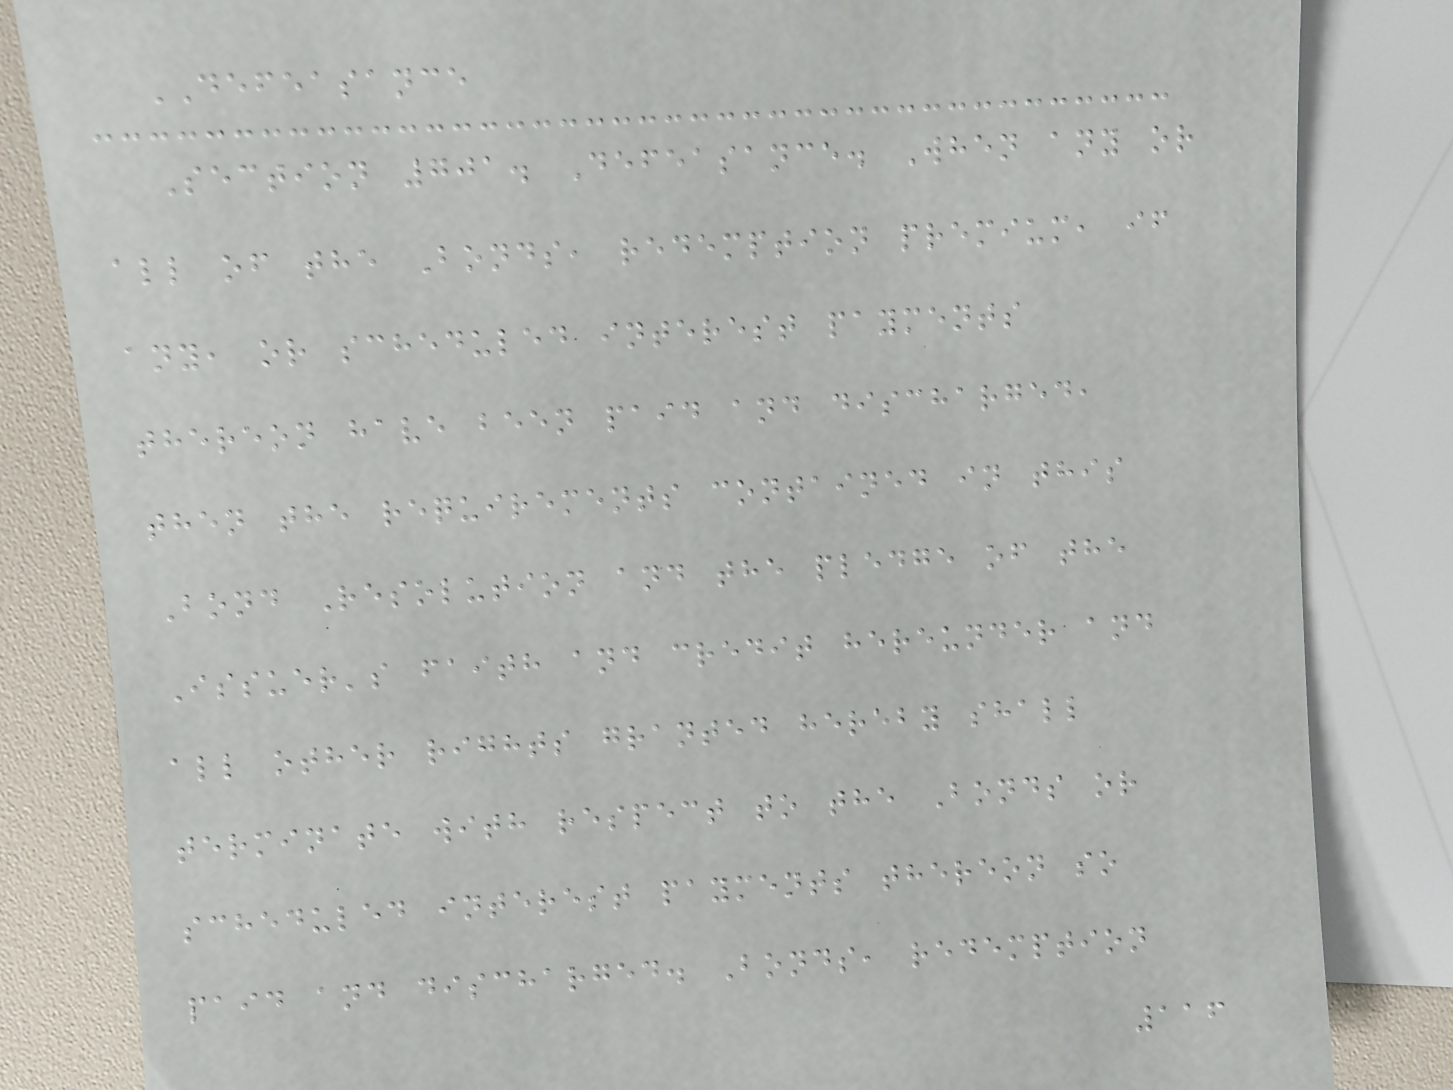DEFEASANCE
Section 701. Defeasance. When any or
all of the Bonds, redemption premium, if
any, or scheduled interest payments
thereon have been paid and discharged,
then the requirements contained in this
Bond Resolution and the pledge of the
Issuer's faith and credit hereunder and
all other rights granted hereby shall
terminate with respect to the Bonds or
scheduled interest payments thereon so
paid and discharged. Bonds, redemption
116
